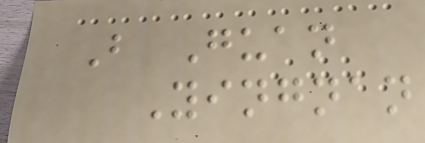B Guan
Yingnan
